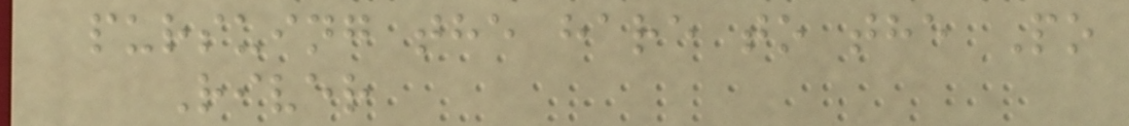pursuing the hare to the Po
River
